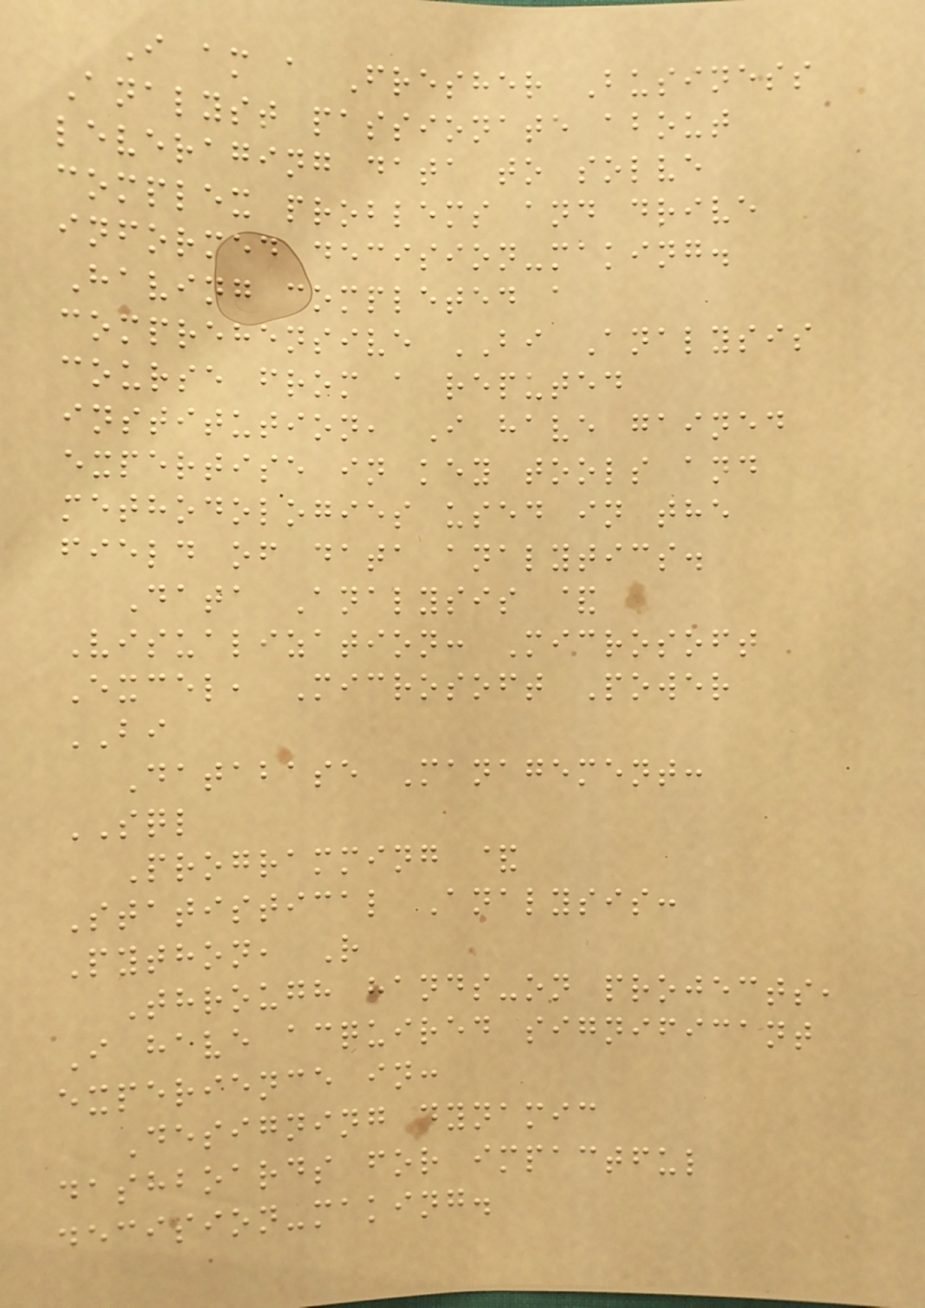I am a Fresher Business
Analyst passionate about
leveraging data to solve
complex problems and drive
informed decision-making.
Having completed a
comprehensive BI Analysis
course from a reputed
institution, I have gained
expertise in key tools and
methodologies used in the
field of data analytics.
Data Analysis &
Visualization: Microsoft
Excel, Microsoft Power
BI
Database Management:
SQL
Programming &
Statistical Analysis:
Python, R
Through hands-on projects,
I have acquired significant
experience in:
Designing dynamic
dashboards for impactful
decision-making.
